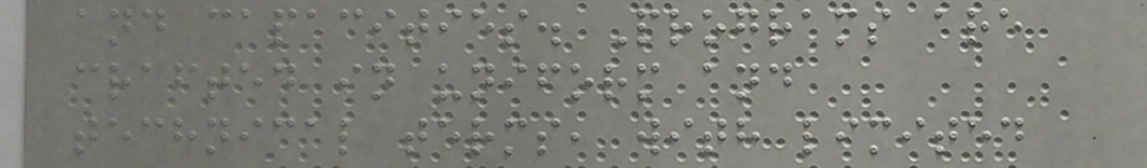and capacities. Programs are
crafted in uniform and
technical terms, with limited
